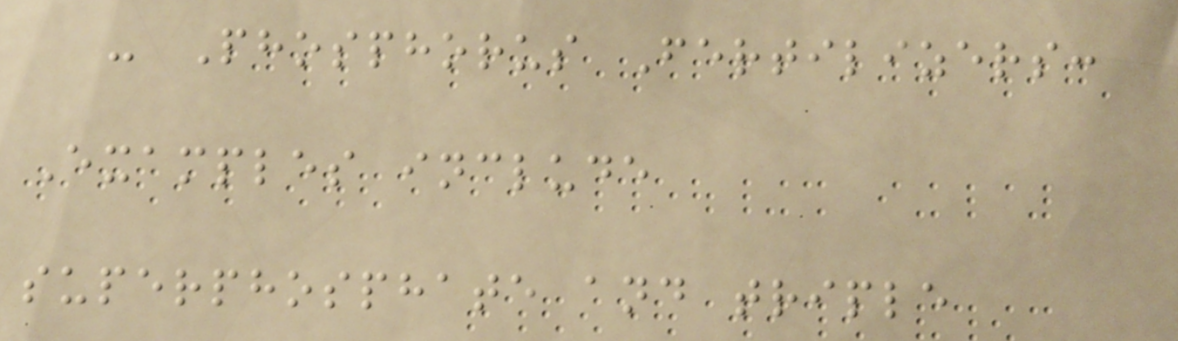- Phosphorus Fertilizers:
Examples include
superphosphate and triple
